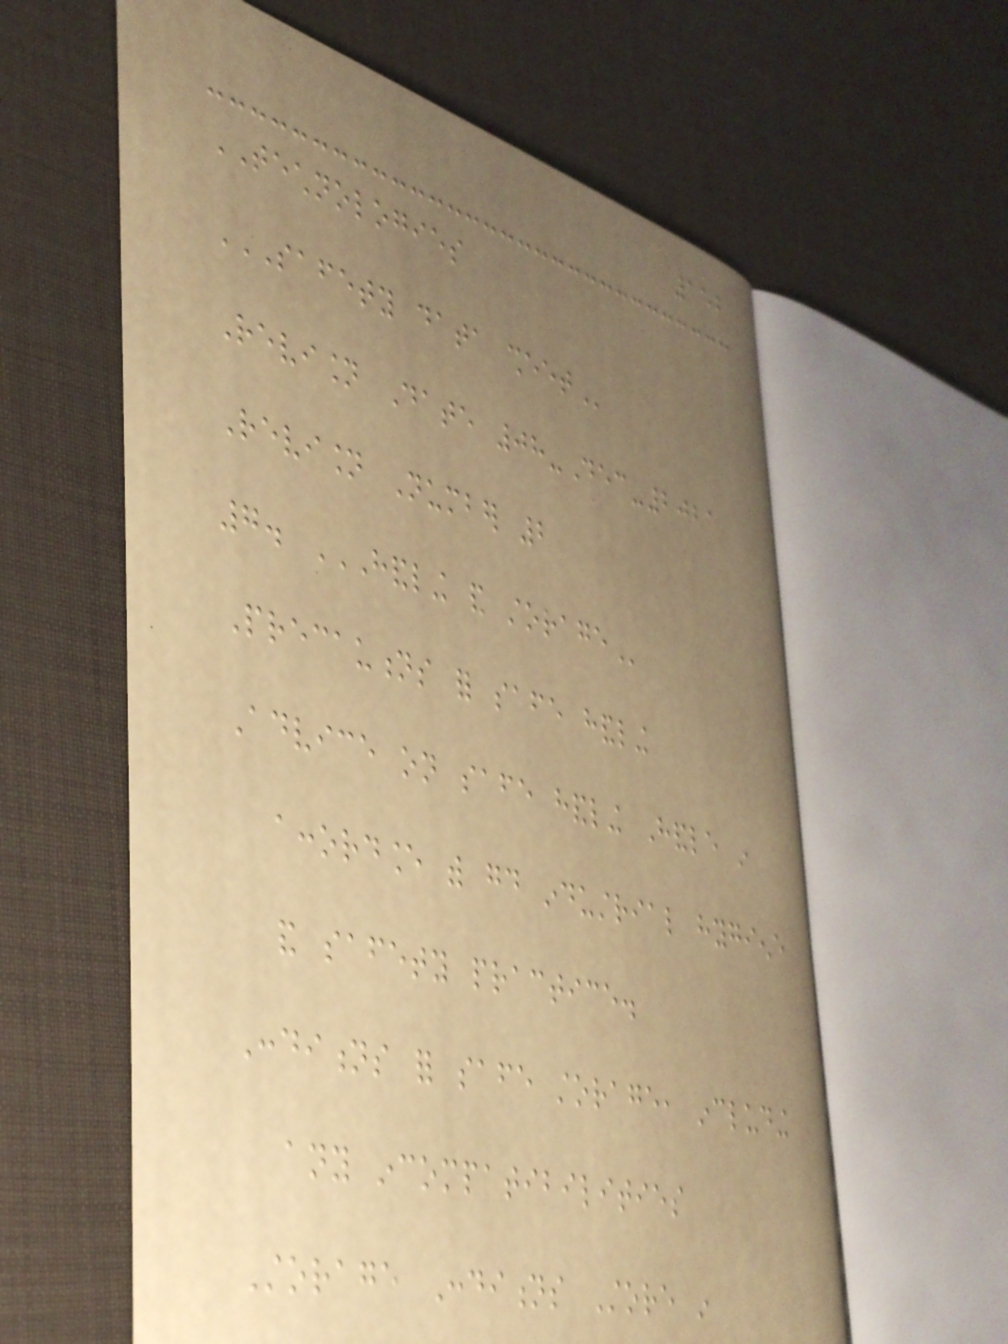152
TECHNOLOGIES
SAFETY DATA SHEET
Revision Date 08-Dec-2021
Revision Number 2
7. HANDLING AND STORAGE
Precautions for safe handling
Advice on safe handling Handle in
accordance with good industrial hygiene
and safety practice.
Conditions for safe storage, including
any incompatibilities
Storage Conditions Store in
